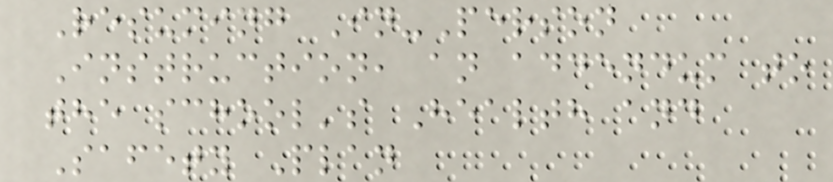Resuming In-Person
Instruction, an addendum to
the school's Health and
Safety Plan
